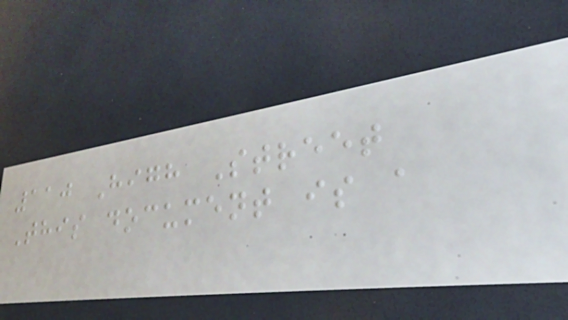110 High Street
This document is a
